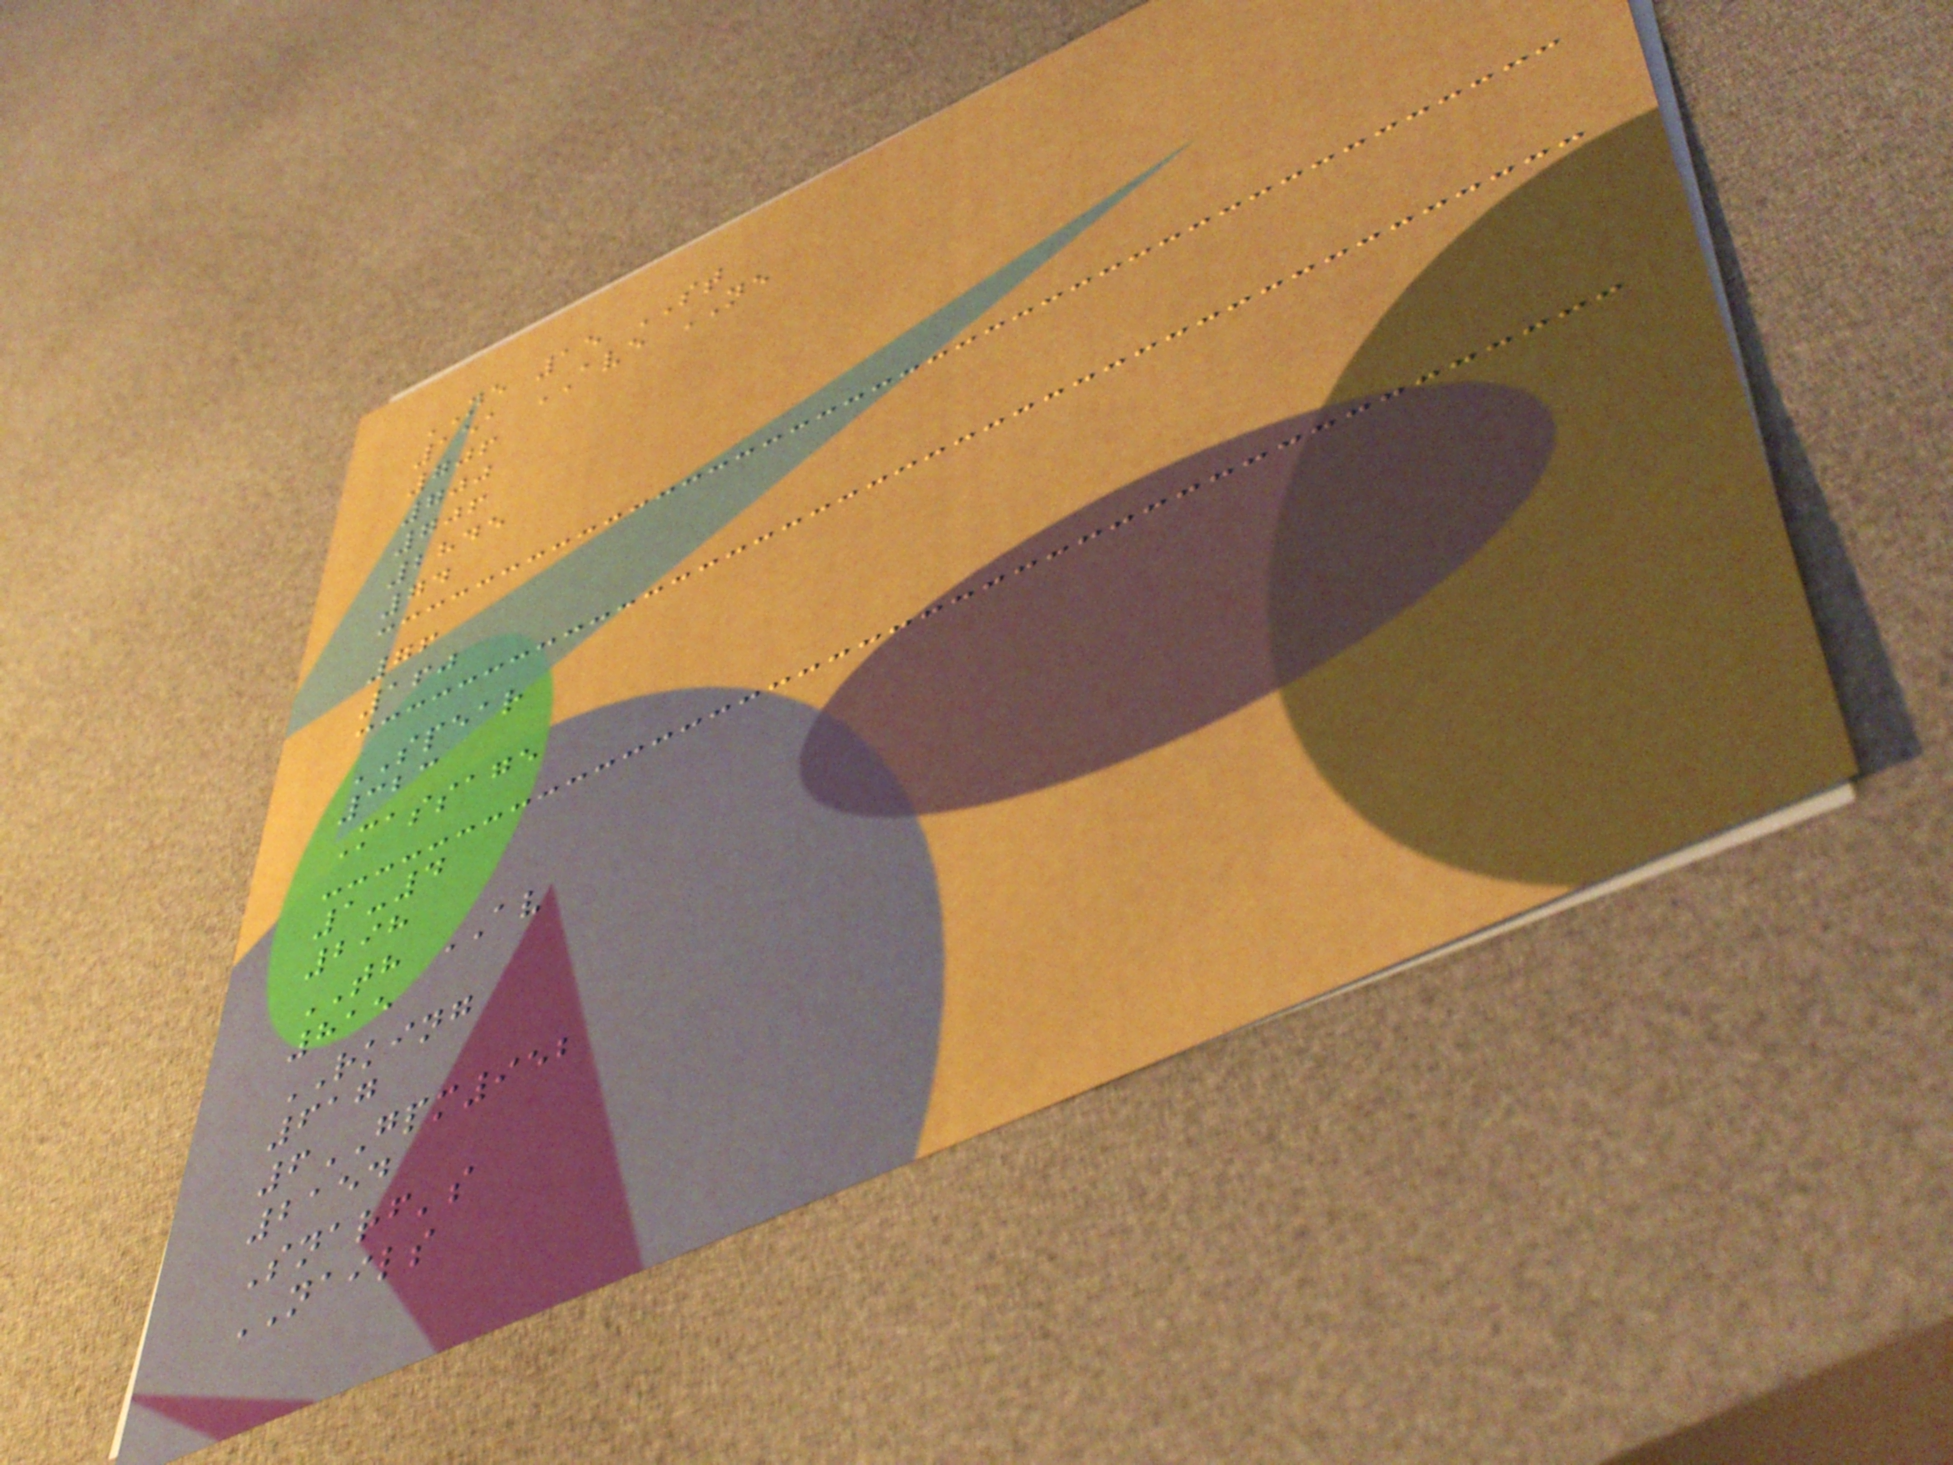NE 15 ST
151 AVE NE
706
700
706
2845
74
76
160
SPEAR
323
Massage
1-4
298
TH AV
815
RKING
617
6GPM952
2154
Snarf's
NAILS
